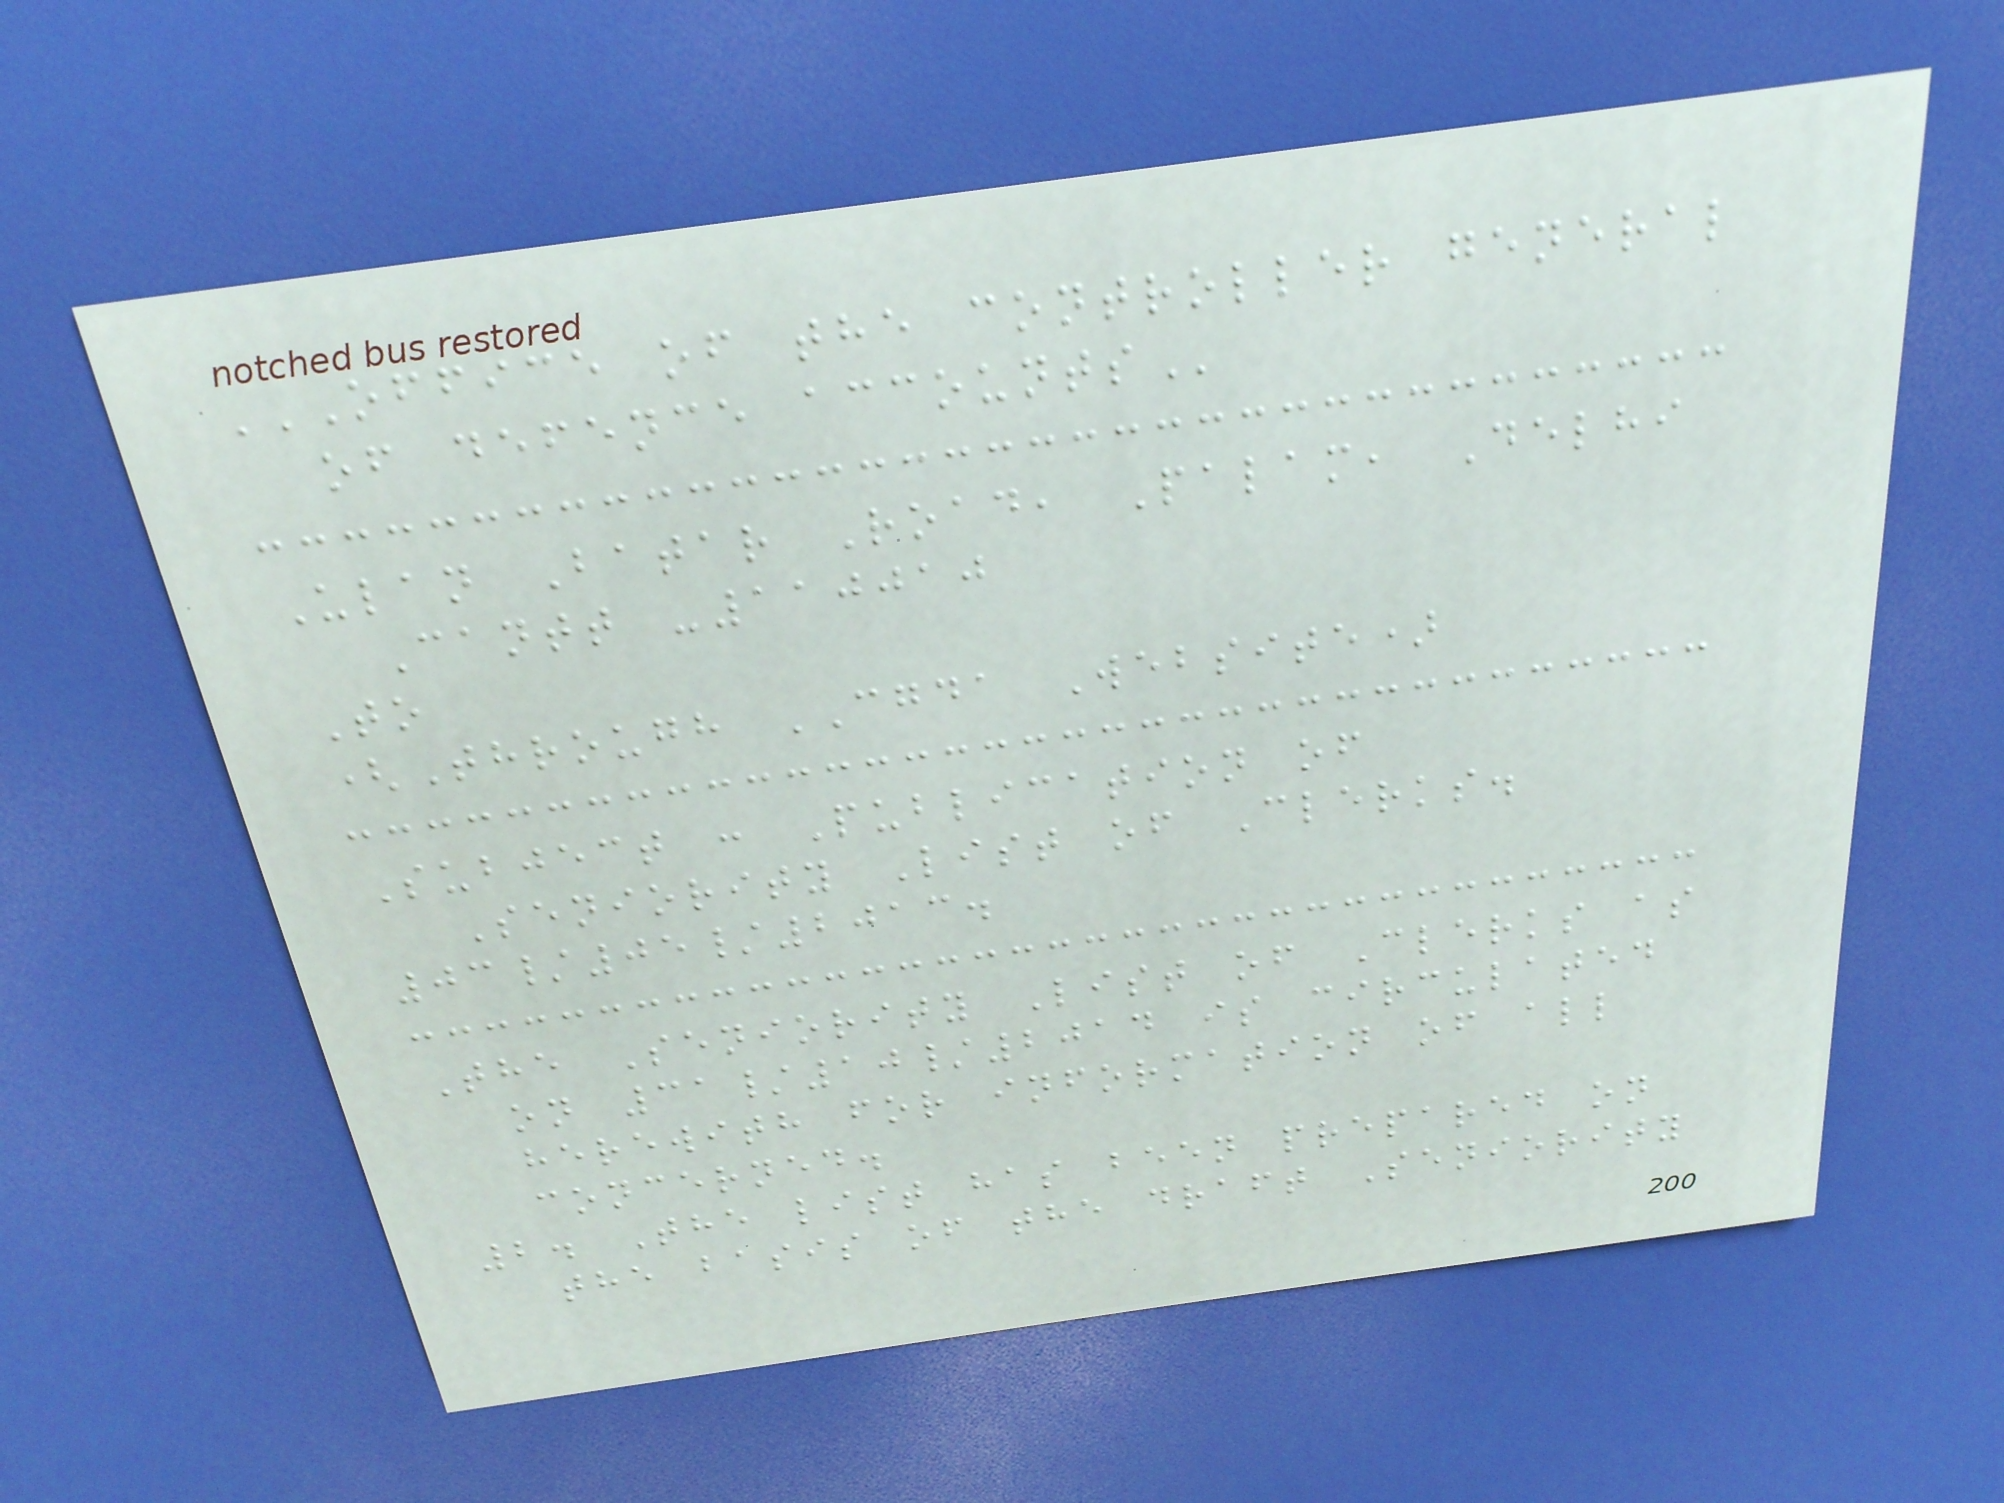OFFICE OF THE CONTROLLER GENERAL
OF DEFENCE ACCOUNTS
Ulan Batar Road, Palam, Delhi
Cantt -110010
To
(Through CGDA Website)
Subject : Publication of
Seniority List of Clerks.
03/05/2013.
The Seniority List of Clerks as
on 31/10/2014 is circulated
herewith for information of all
concerned.
2. The list has been prepared on
the basis of the draft Seniority
